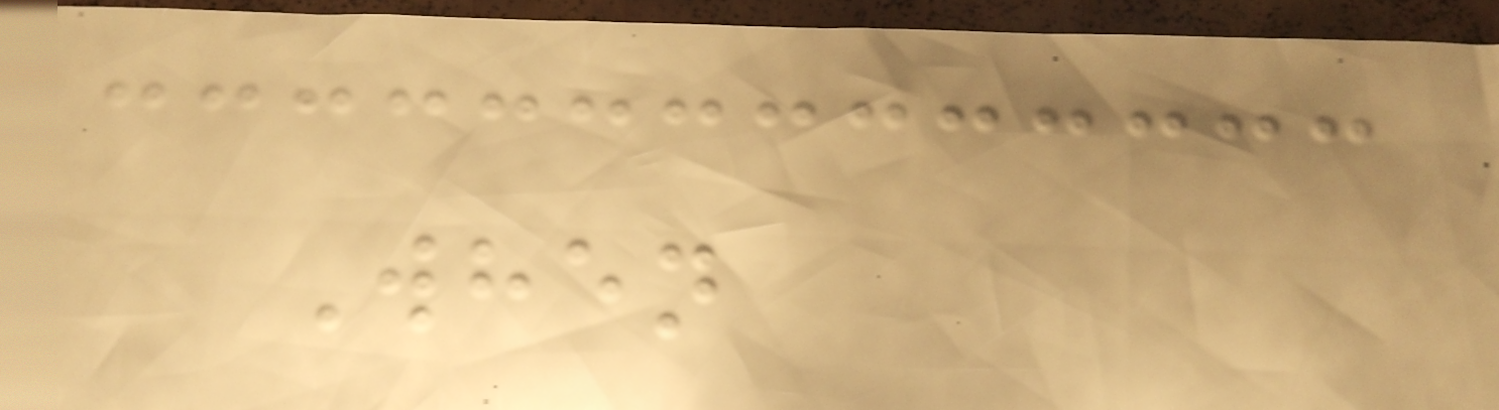When
